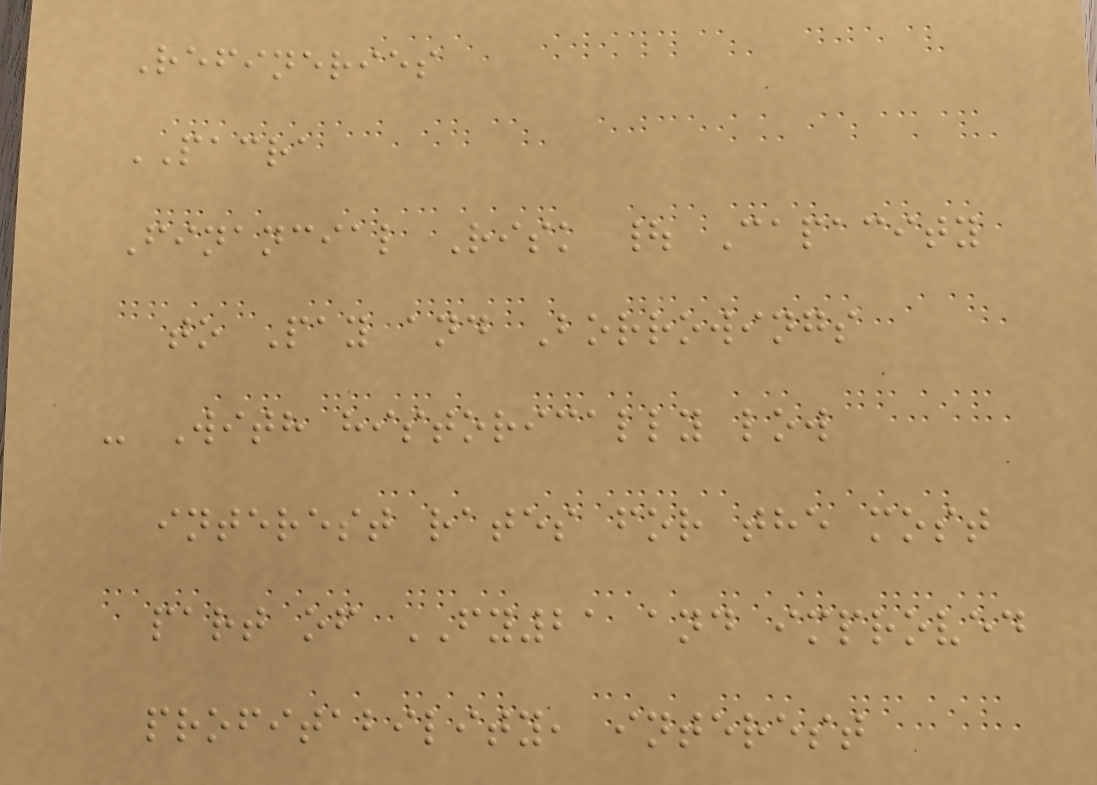Refineries
PACRA
Financial Risk | Capacity
to Pay and Borrowings
- With historically low
interest rates for the most
part of FY21 and improved
profitability, interest
